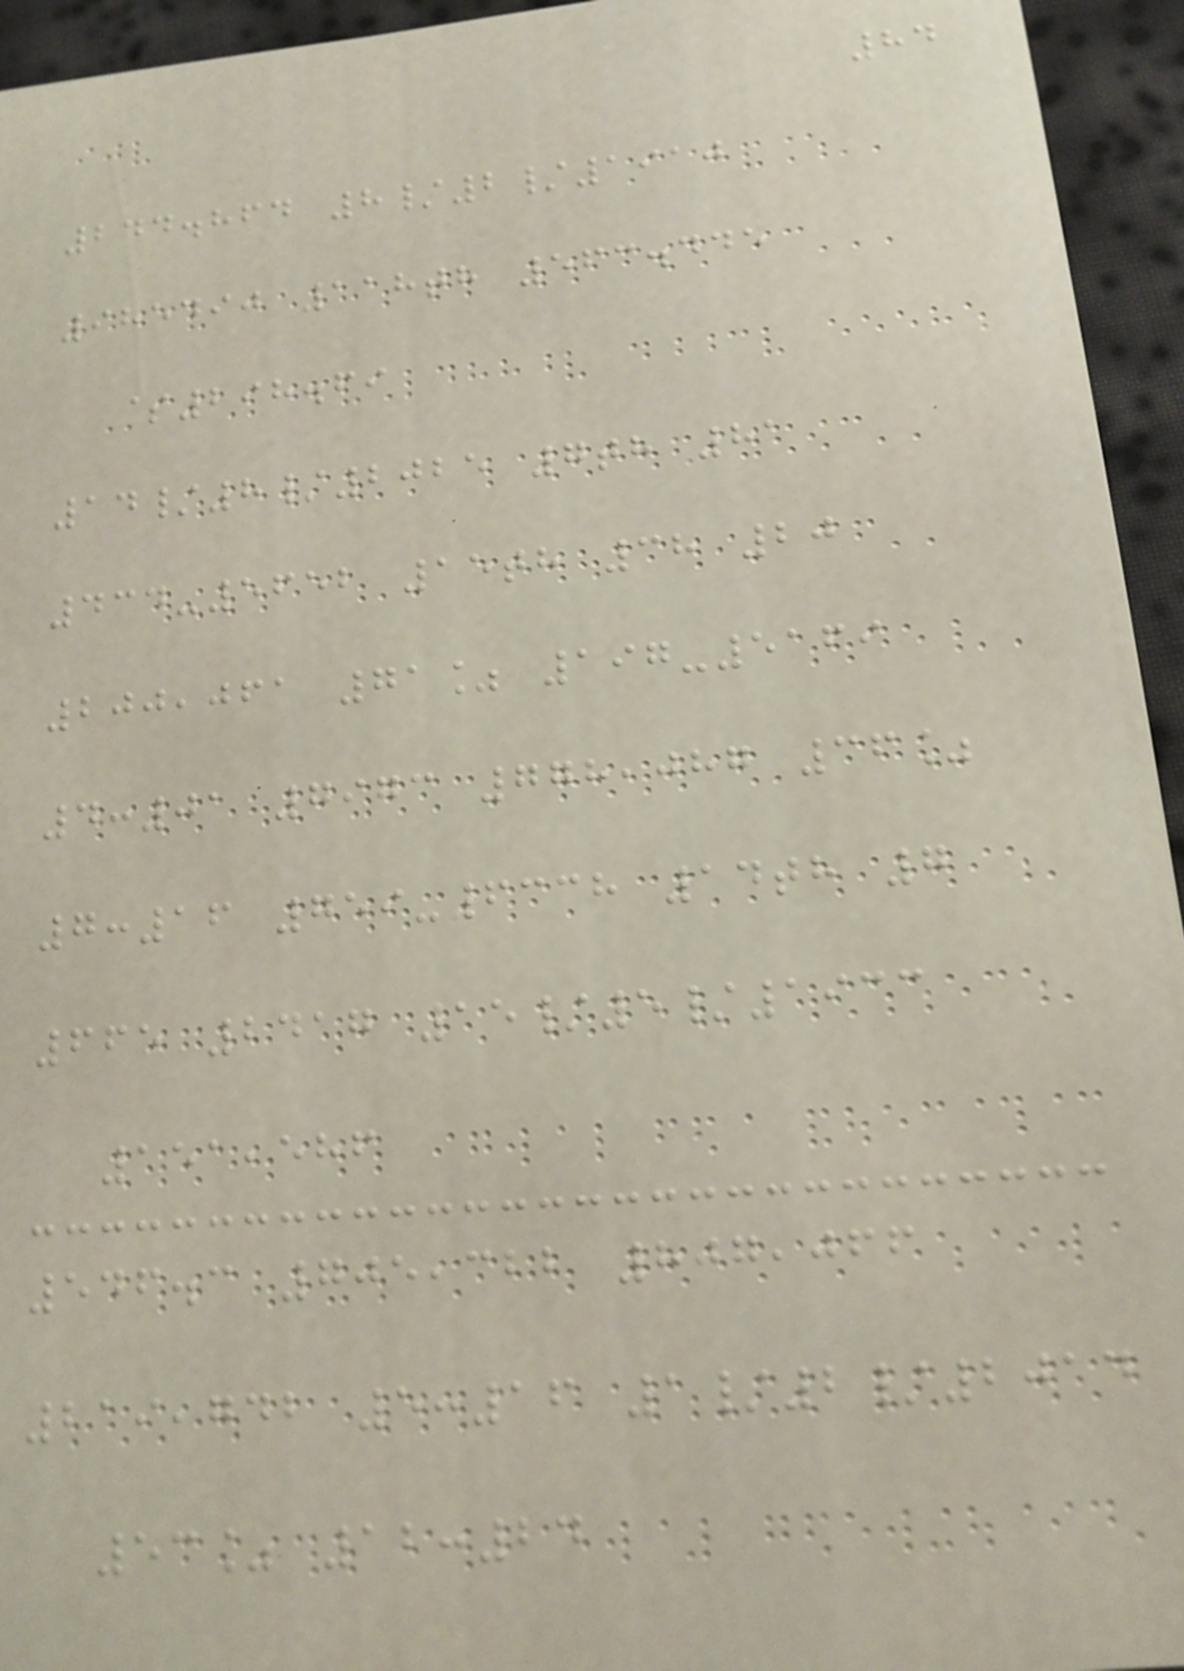84
244.864 8/2/1910
985490 118th 563.445
$298.69
14/8/2025 7th 81
434-5652 15th 38 20
200,061 71% 197-5169
4:01 7973 778,087 36%
7:16 759-6338 14th 7
665 2417 15/5/1933
151,586
546.3 705,322 807,066
219,742 5:16 1/2/2014
53% 12:24
